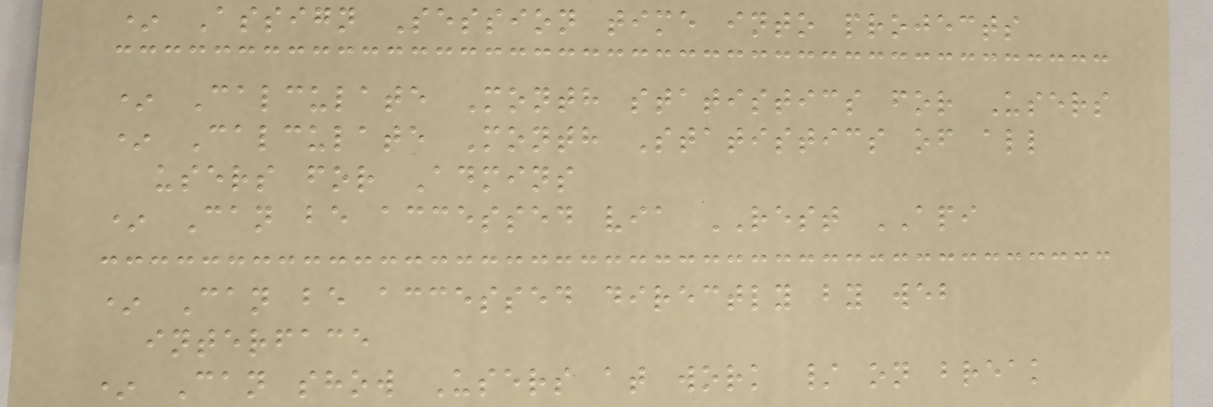* Assign Session time into projects
* Calculate Month statistics for Users
* Calculate Month Statistics of all
users for Admins
* Can be accessed via REST API
* Can be accessed directly by web
interface
* Can show Users at work / on break
